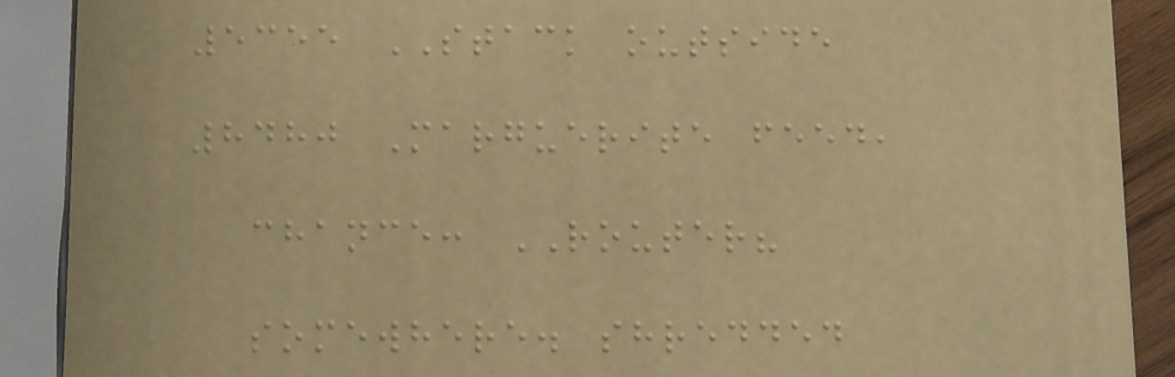5355 STACK outside
8480 Marguerite feed,
chance: ROUTER?
somewhere. shredded
